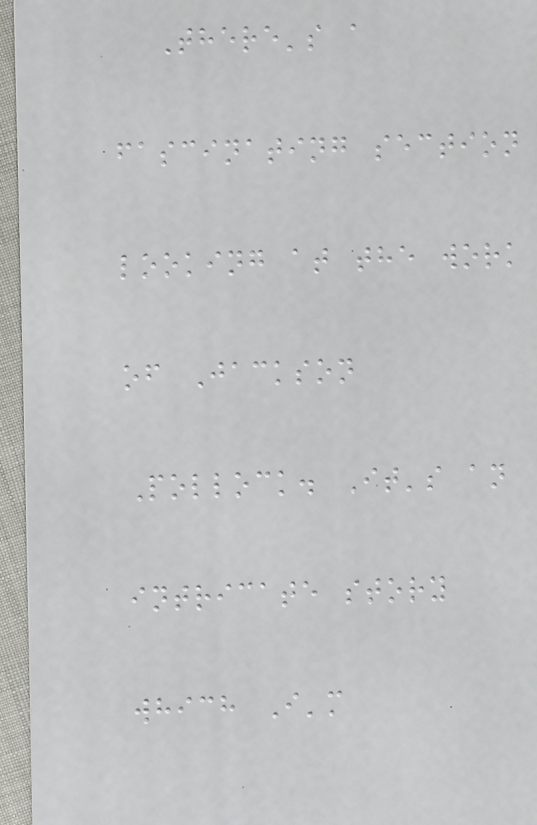There's a
fascinating section
looking at the work
of Jackson
Pollock. It's an
intricate story
which I'm
